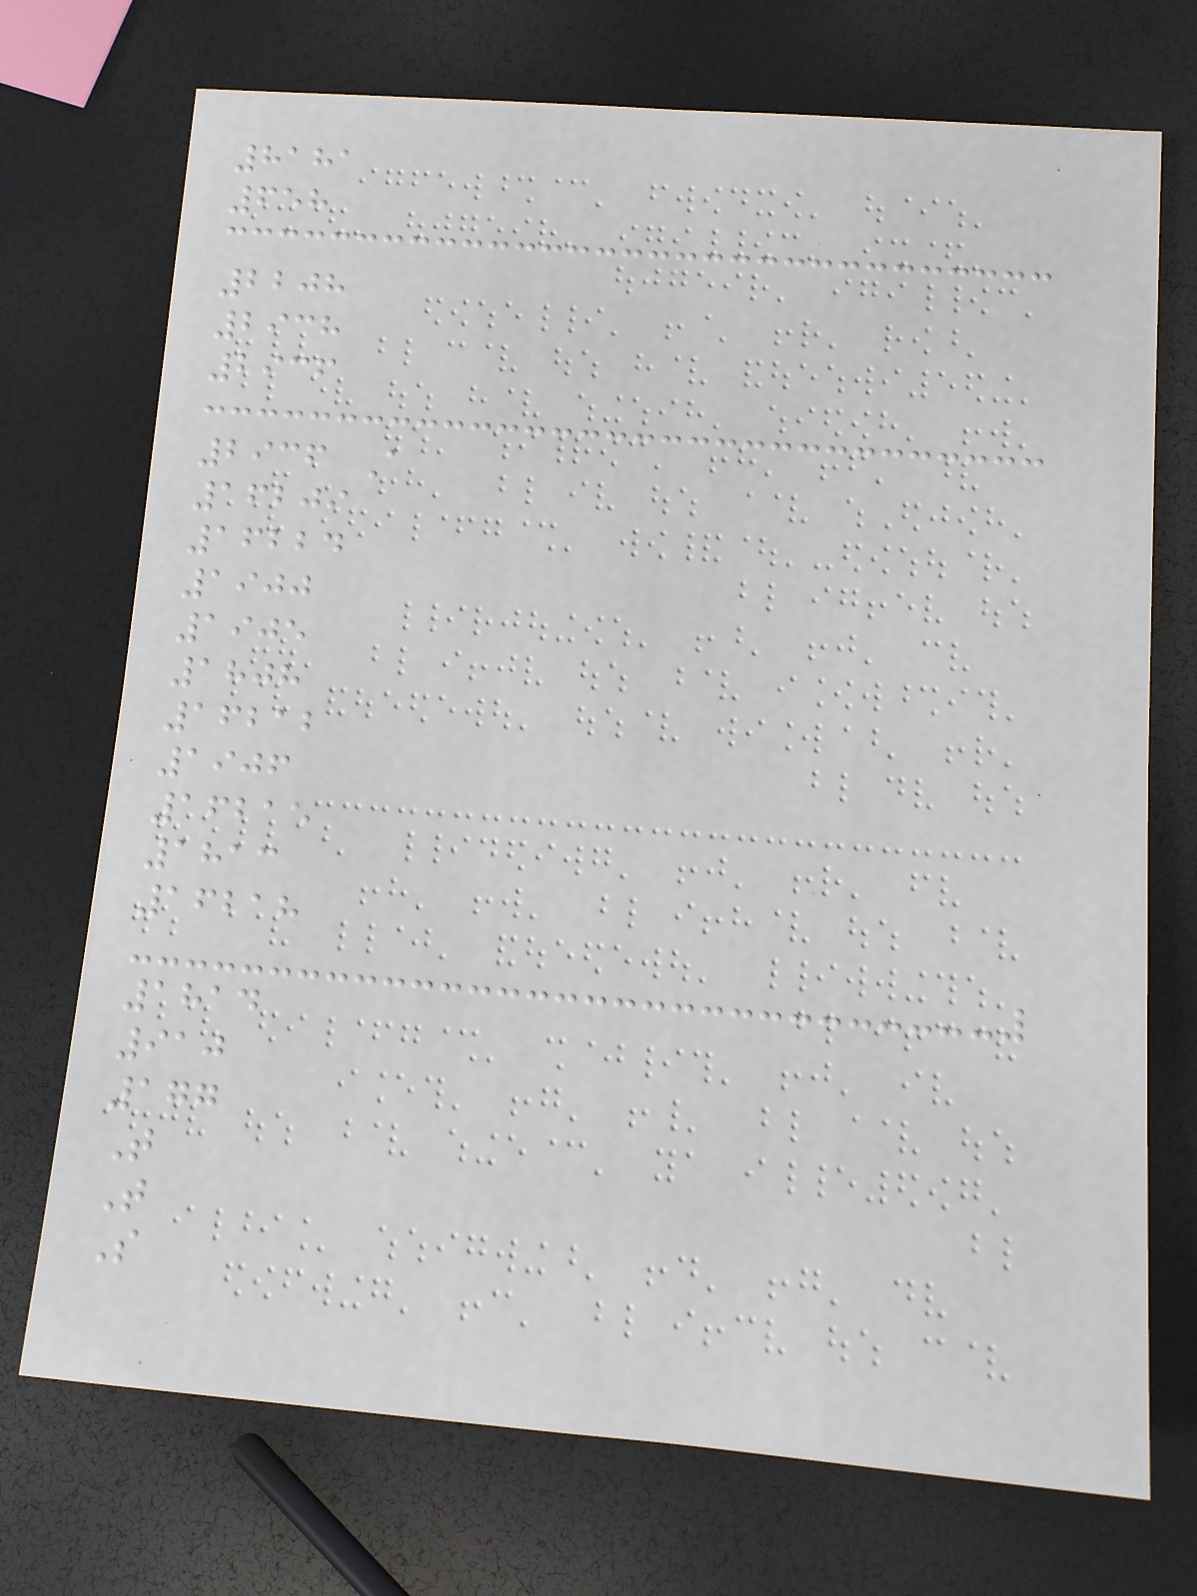8181
658
2208
2938
2936
2936 A
16209
16224
1900
1905
1808
16212
1906
16215
1813
16218
1814
910
177
T
T
S
